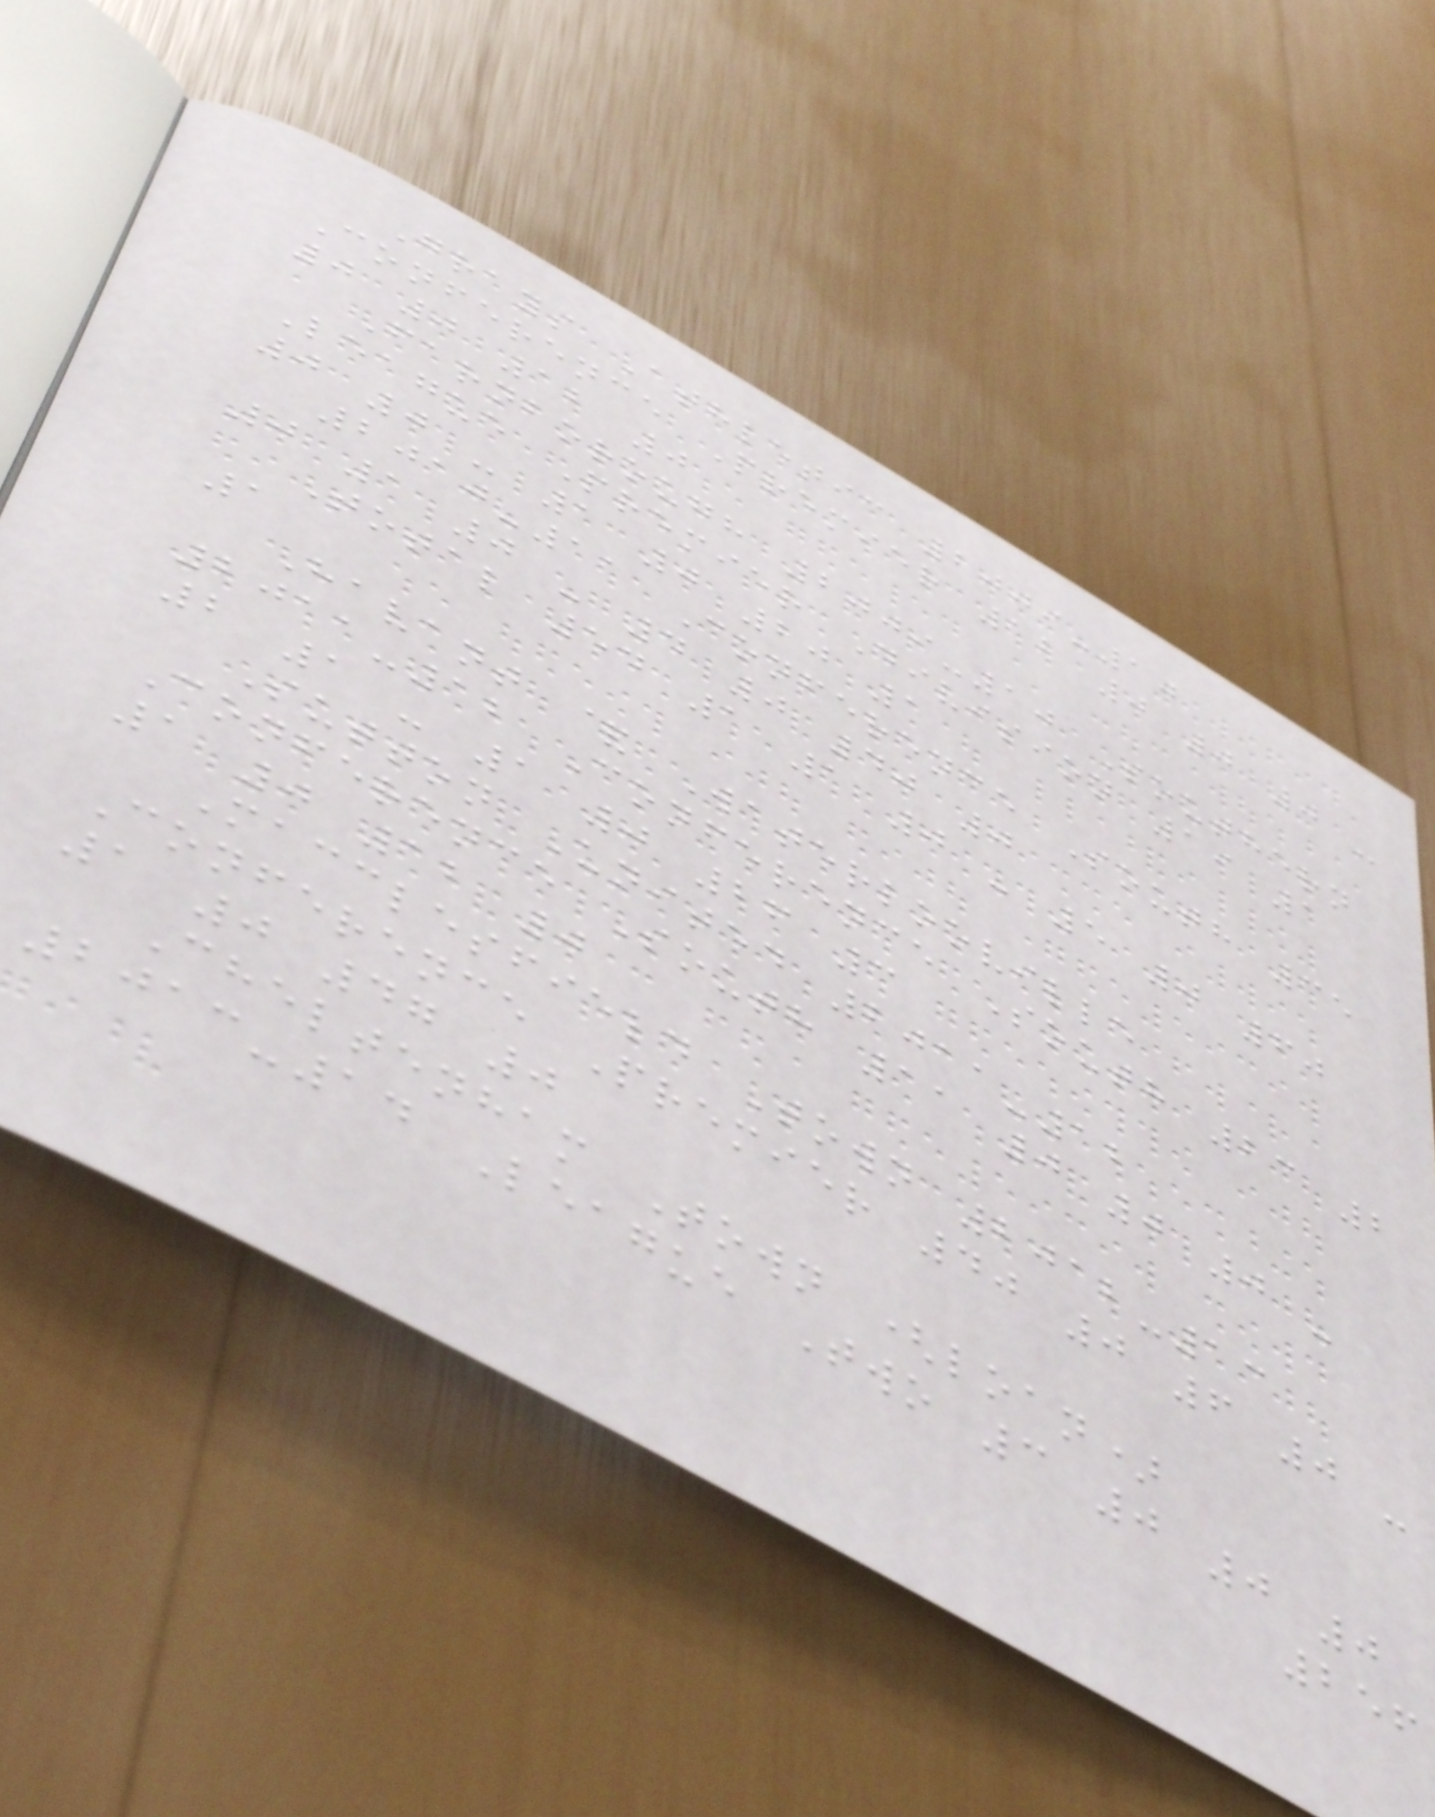Grays Athletic 2009-10
Conference Premier 12 0 0 0 -
0 0 12 0
Farnborough 2009-10 Southern
League Premier Division 19 1
0 0 - 1 0 20 1
2010-11 Conference South 35
0 1 0 - 4 0 40 0
Total 54 1 1 0 - 5 0 60
1
Havant & Waterlooville
2011-12 Conference South 23 2
2 1 - 1 0 26 3
Sutton United 2011-12
Conference South 11 0 0 0 -
1 0 12 0
Macclesfield Town 2012-13
Conference Premier 40 0 6 0 -
1 0 47 0
Cheltenham Town (loan)
2013-14 League Two 3 0 0 0
256
